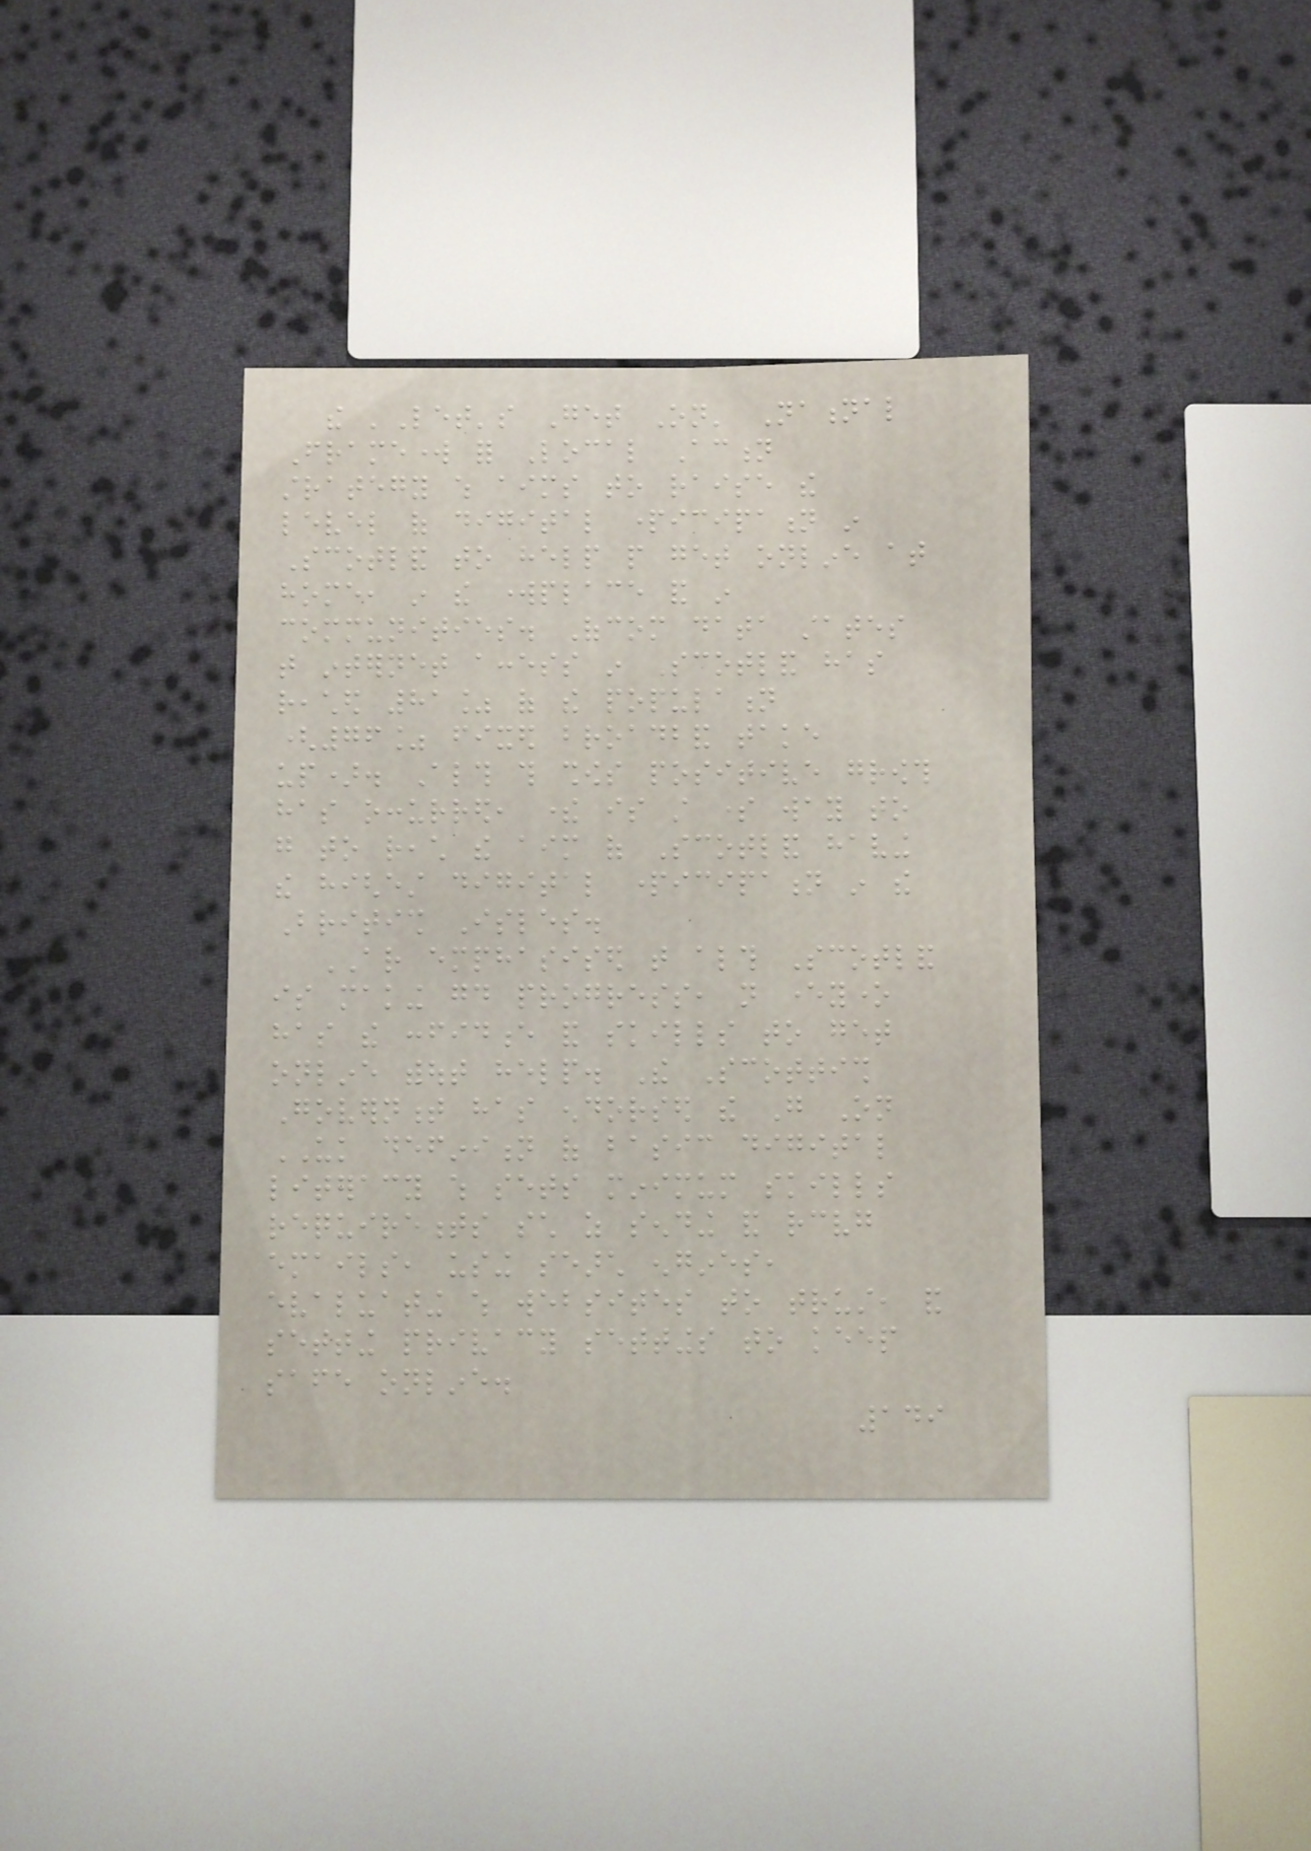the 'Let's Get On' National
Framework for Local Action
strategy which aims to raise the
level of digital participation in
Scotland to help people get online at
home, in the workplace and in
communities. Ofcom data states
that internet access in Scotland has
reached 81% of the population
(76% fixed broadband take
up). Although this shows positive growth
has occurred, there is still some way to
go to reach the aim of Scotland having
the highest digital participation in the
British Isles.
AR emphasised that although Scotland
is making good progress, not everyone
has the confidence and skills to get
online without help. The Scottish
Government has endorsed the Go On
UK definition of basic digital
literacy which sets minimum skills
requirements such as sending and receiving
emails, using search engines,
evaluating which websites to trust, and
setting privacy settings to keep
safe online.
149
